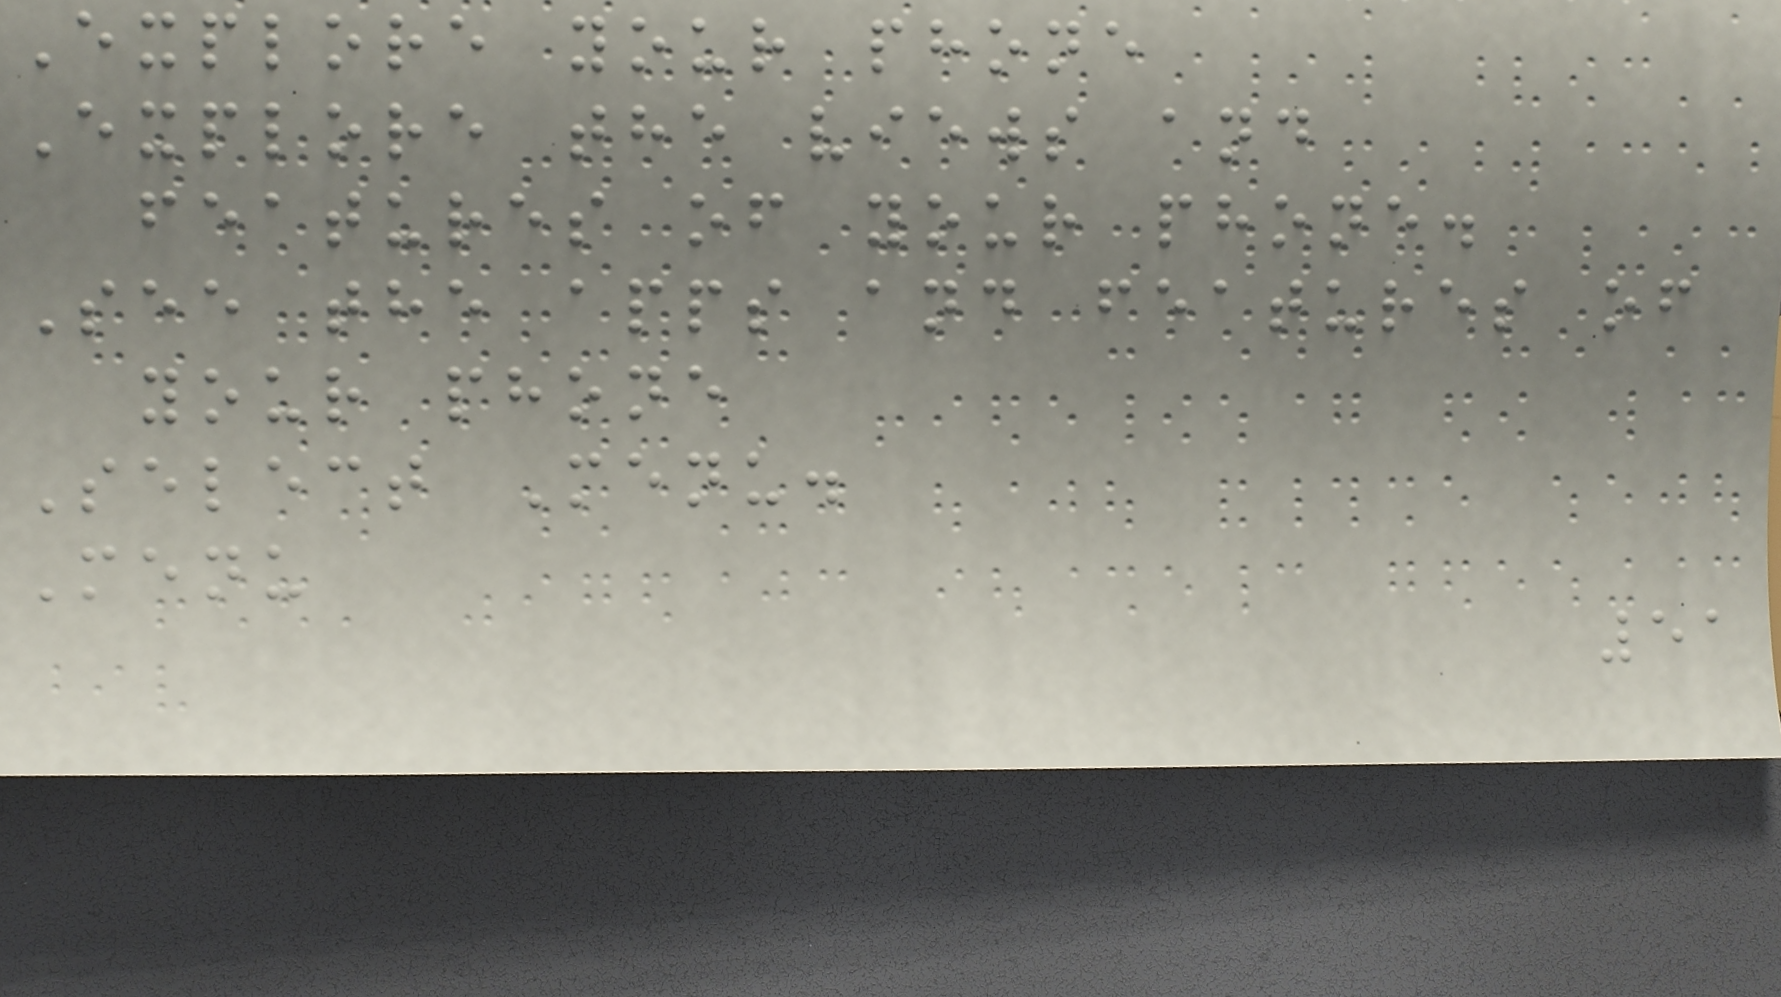Explore your phone
Explore the views and
features of your phone.
See the apps and features of
your phone
Select Menu.
Menu
51
